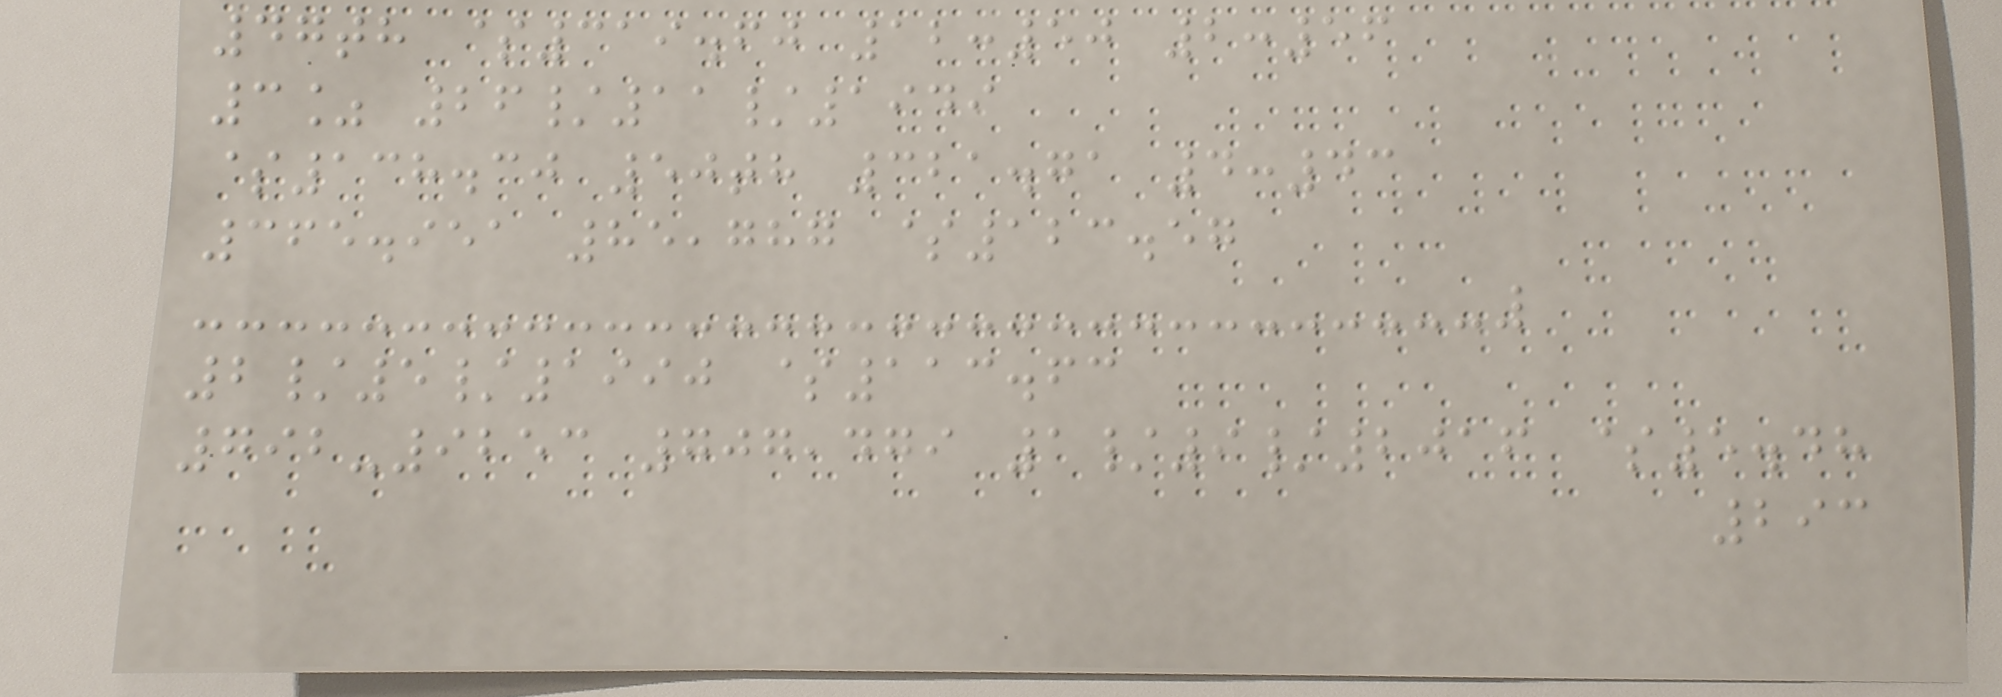47th $319.60 12:50 2:56
3% 26/11/1949
$138.30 50th 321.71 4:43
365.951 85,787 $123.57
2/5/1990 $113.63
792-9253 707,479 1/9/2016 $5.48
293
